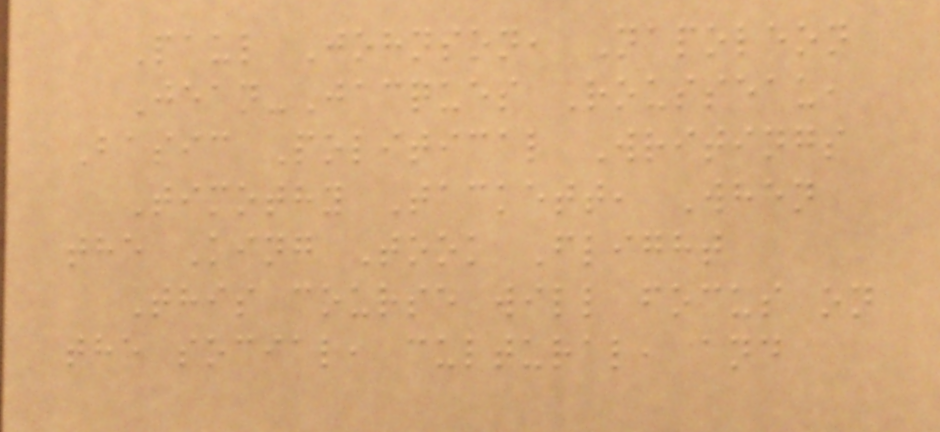Paul Johnson, Napoleon
Jean-Jacques Rousseau,
Basic Political Writings
Timothy Tackett, When
the King Took Flight
This course will focus on
the social, cultural, and
